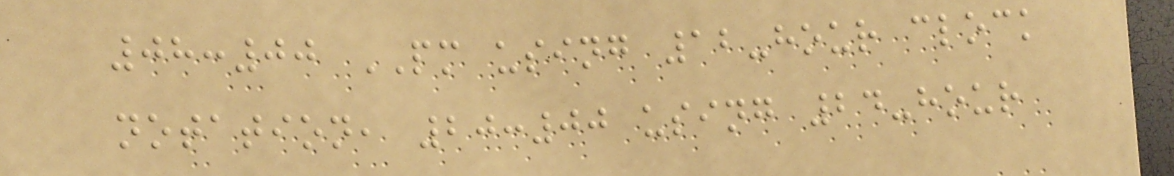08:00 PM using 12-hour clock
notation, 20:00 using 24-hour
